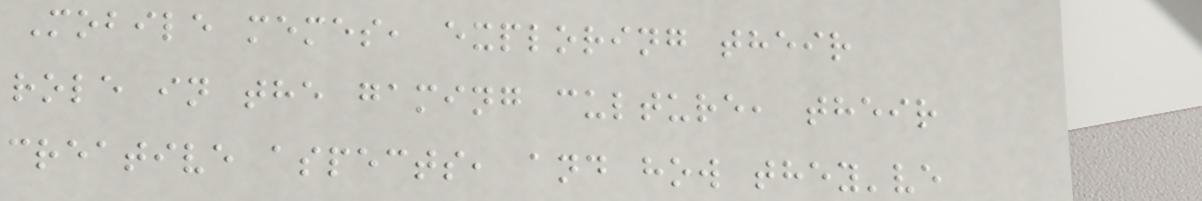Mobile memes, exploring their
role in the gaming culture, their
creative aspects, and how they've
